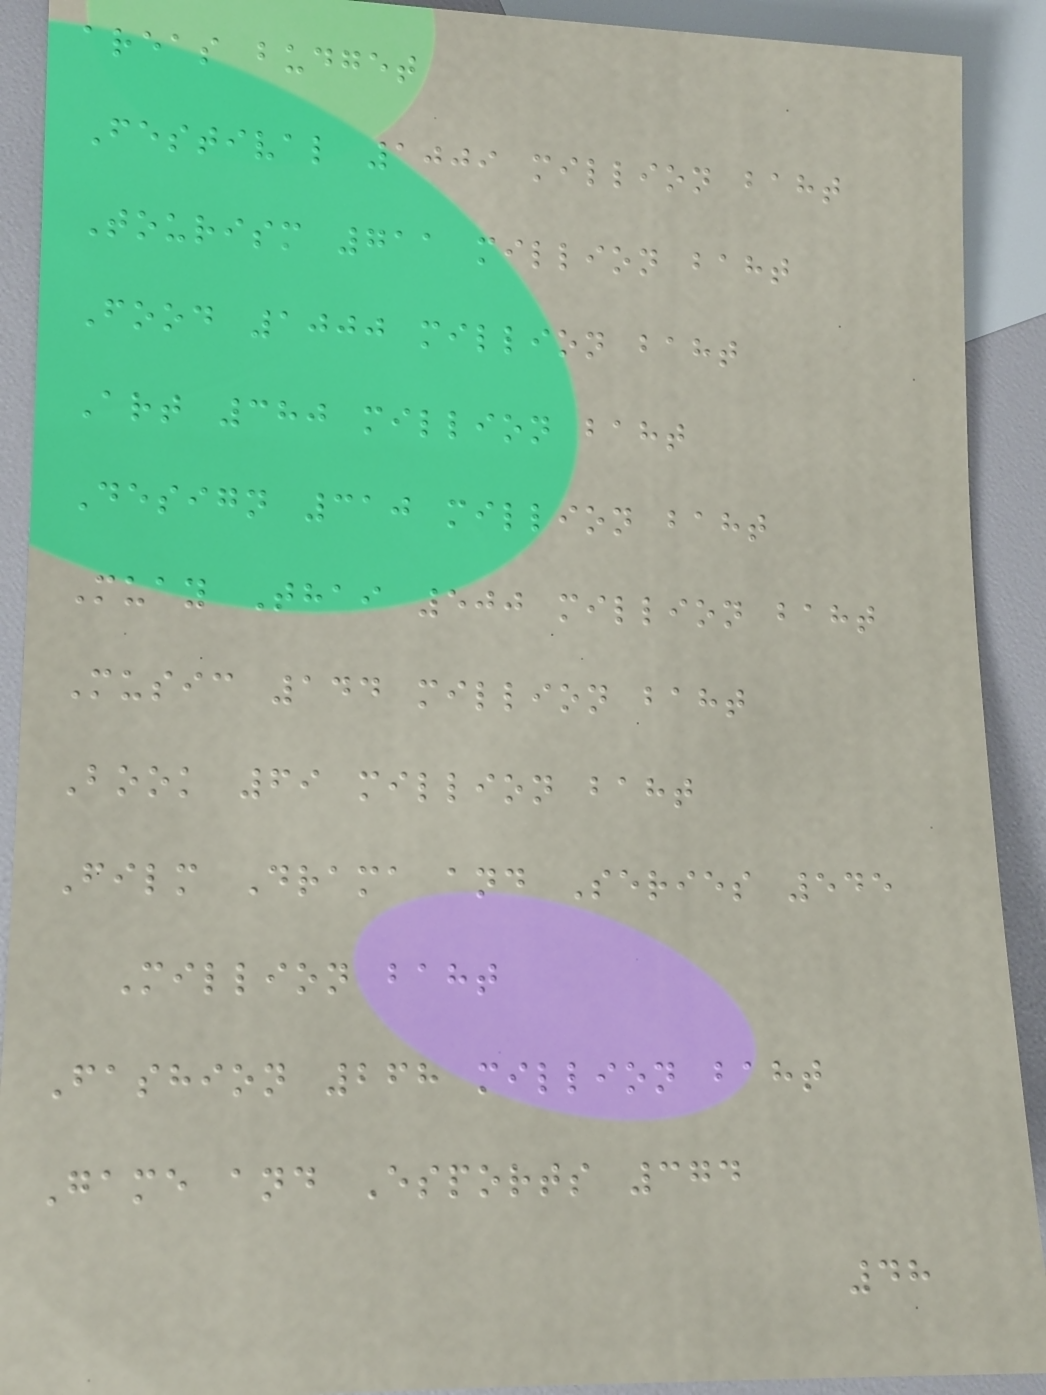areas budget
Festival 1009 million baht
Tourism 711 million baht
Food 1000 million baht
Art 380 million baht
Design 310 million baht
Muay Thai 500 million baht
Music 144 million baht
Book 69 million baht
Film Drama and Series 545
Million baht
Fashion 268 million baht
Game and Esports 374
48
